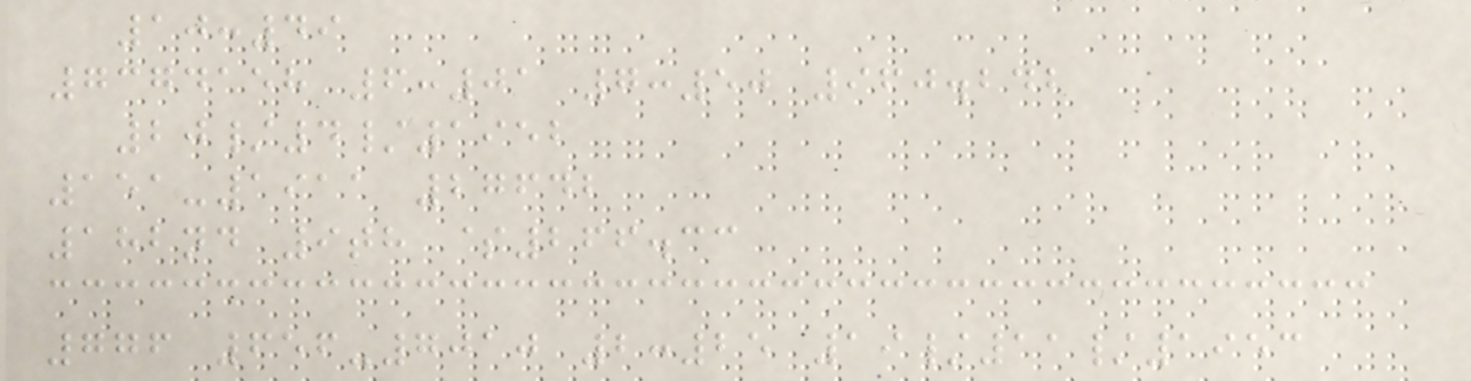10:49
7374158 6:01 7:50 960.242
20/4/1952
151-1911 27642
182nd 9th $266.33
776 656-7010 2:25 19/11/1953
